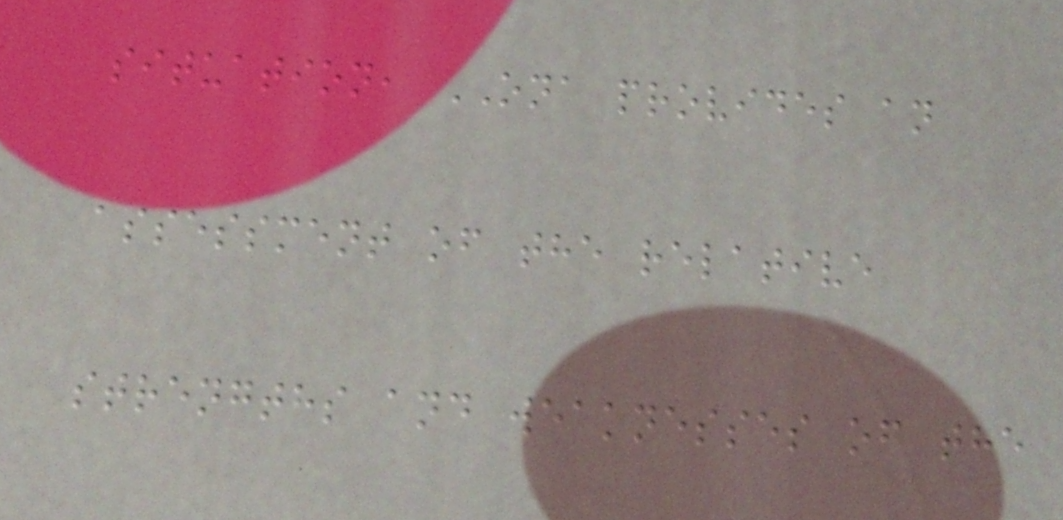situation, ONA provides an
assessment of the relative
strengths and weaknesses of the
